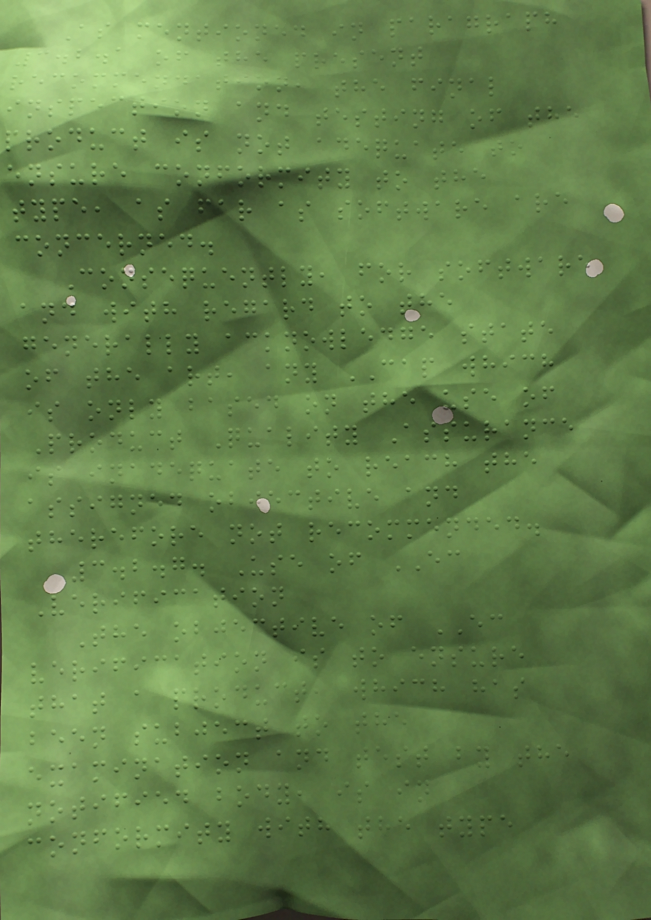As mentioned in paragraph
3.2.1 of the present
recommendation, the final
inspection and testing of the
product is not adequate to
ensure conformity to the
type, as far as software are
concerned.
Consequently, for software
and with regard to the
generally acknowledge state
of the art, any CAP which
is only based on the use of
Product Quality Assurance
is inadequate to reach the
assigned objective and
therefore not recommended.
3.2.7. Use of EC
Verification
The objective of EC
verification is to ensure
that a product, which has
been subject to the
examination and test by the
notified body, is in
conformity with the type
